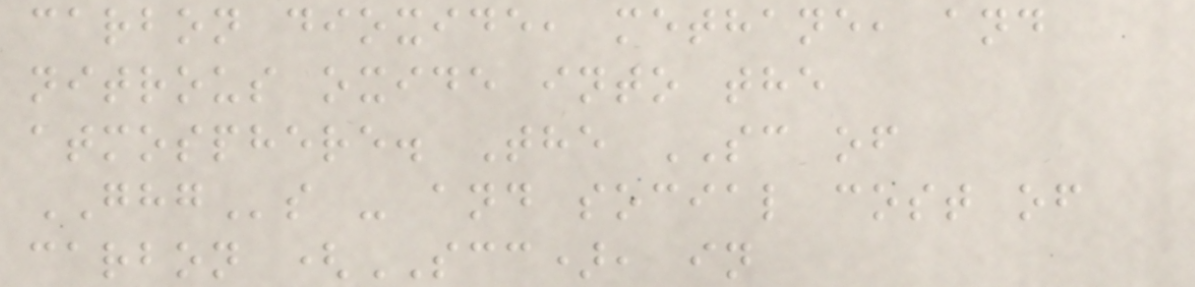carbon dioxide, methane, and
nitrous oxide into the
atmosphere. The SC of
GHGs - and social cost of
carbon (SCC), in
